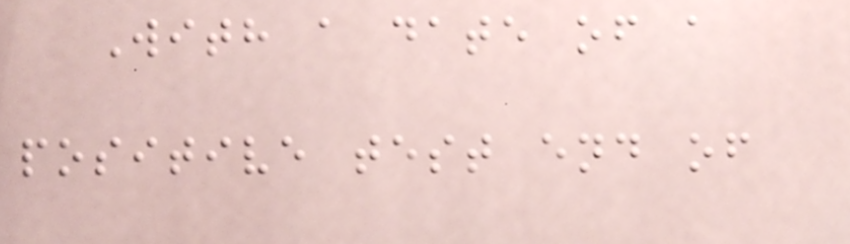With a date of a
positive test end of
